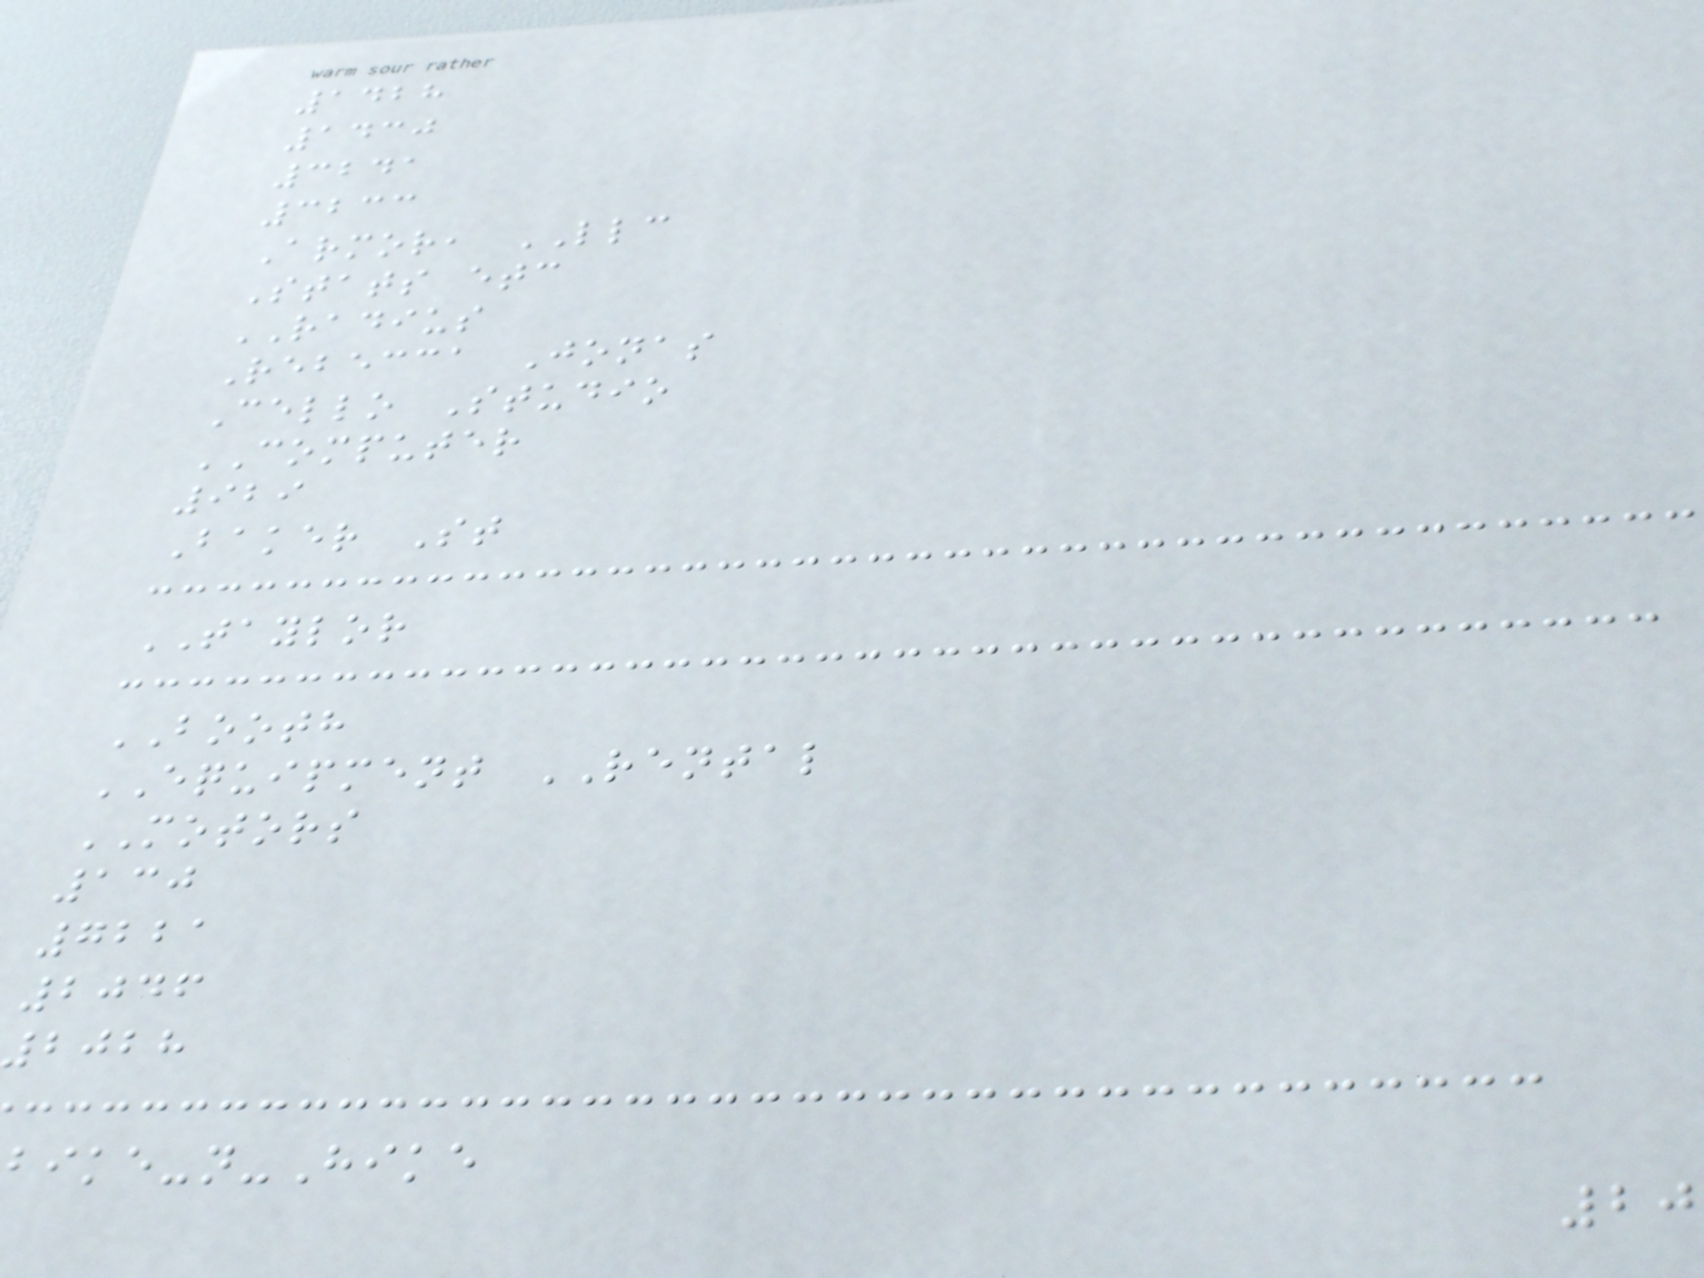1428
1430
3241
3233
Armor, LLC
Stats etc
RADIUS
Rebecca Jonas
Cello Studio
COMPUTER
929
Baker St
TAYLOR
BOOTH
EQUIPMENT RENTAL
MOTORS
130
7221
2046
2028
ike-n-Hike
